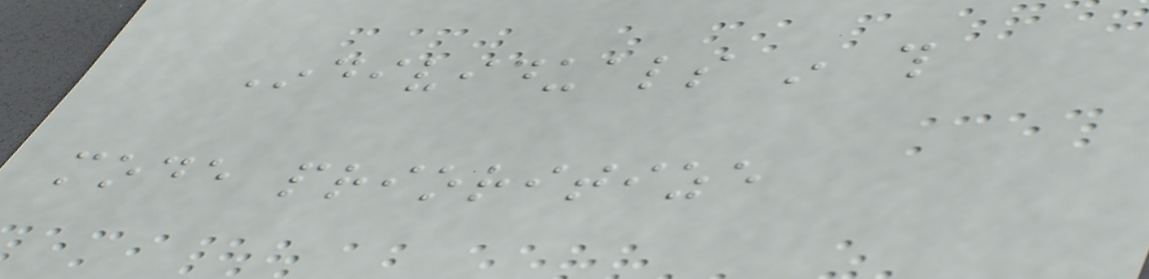Individuals in this
mode prioritize
